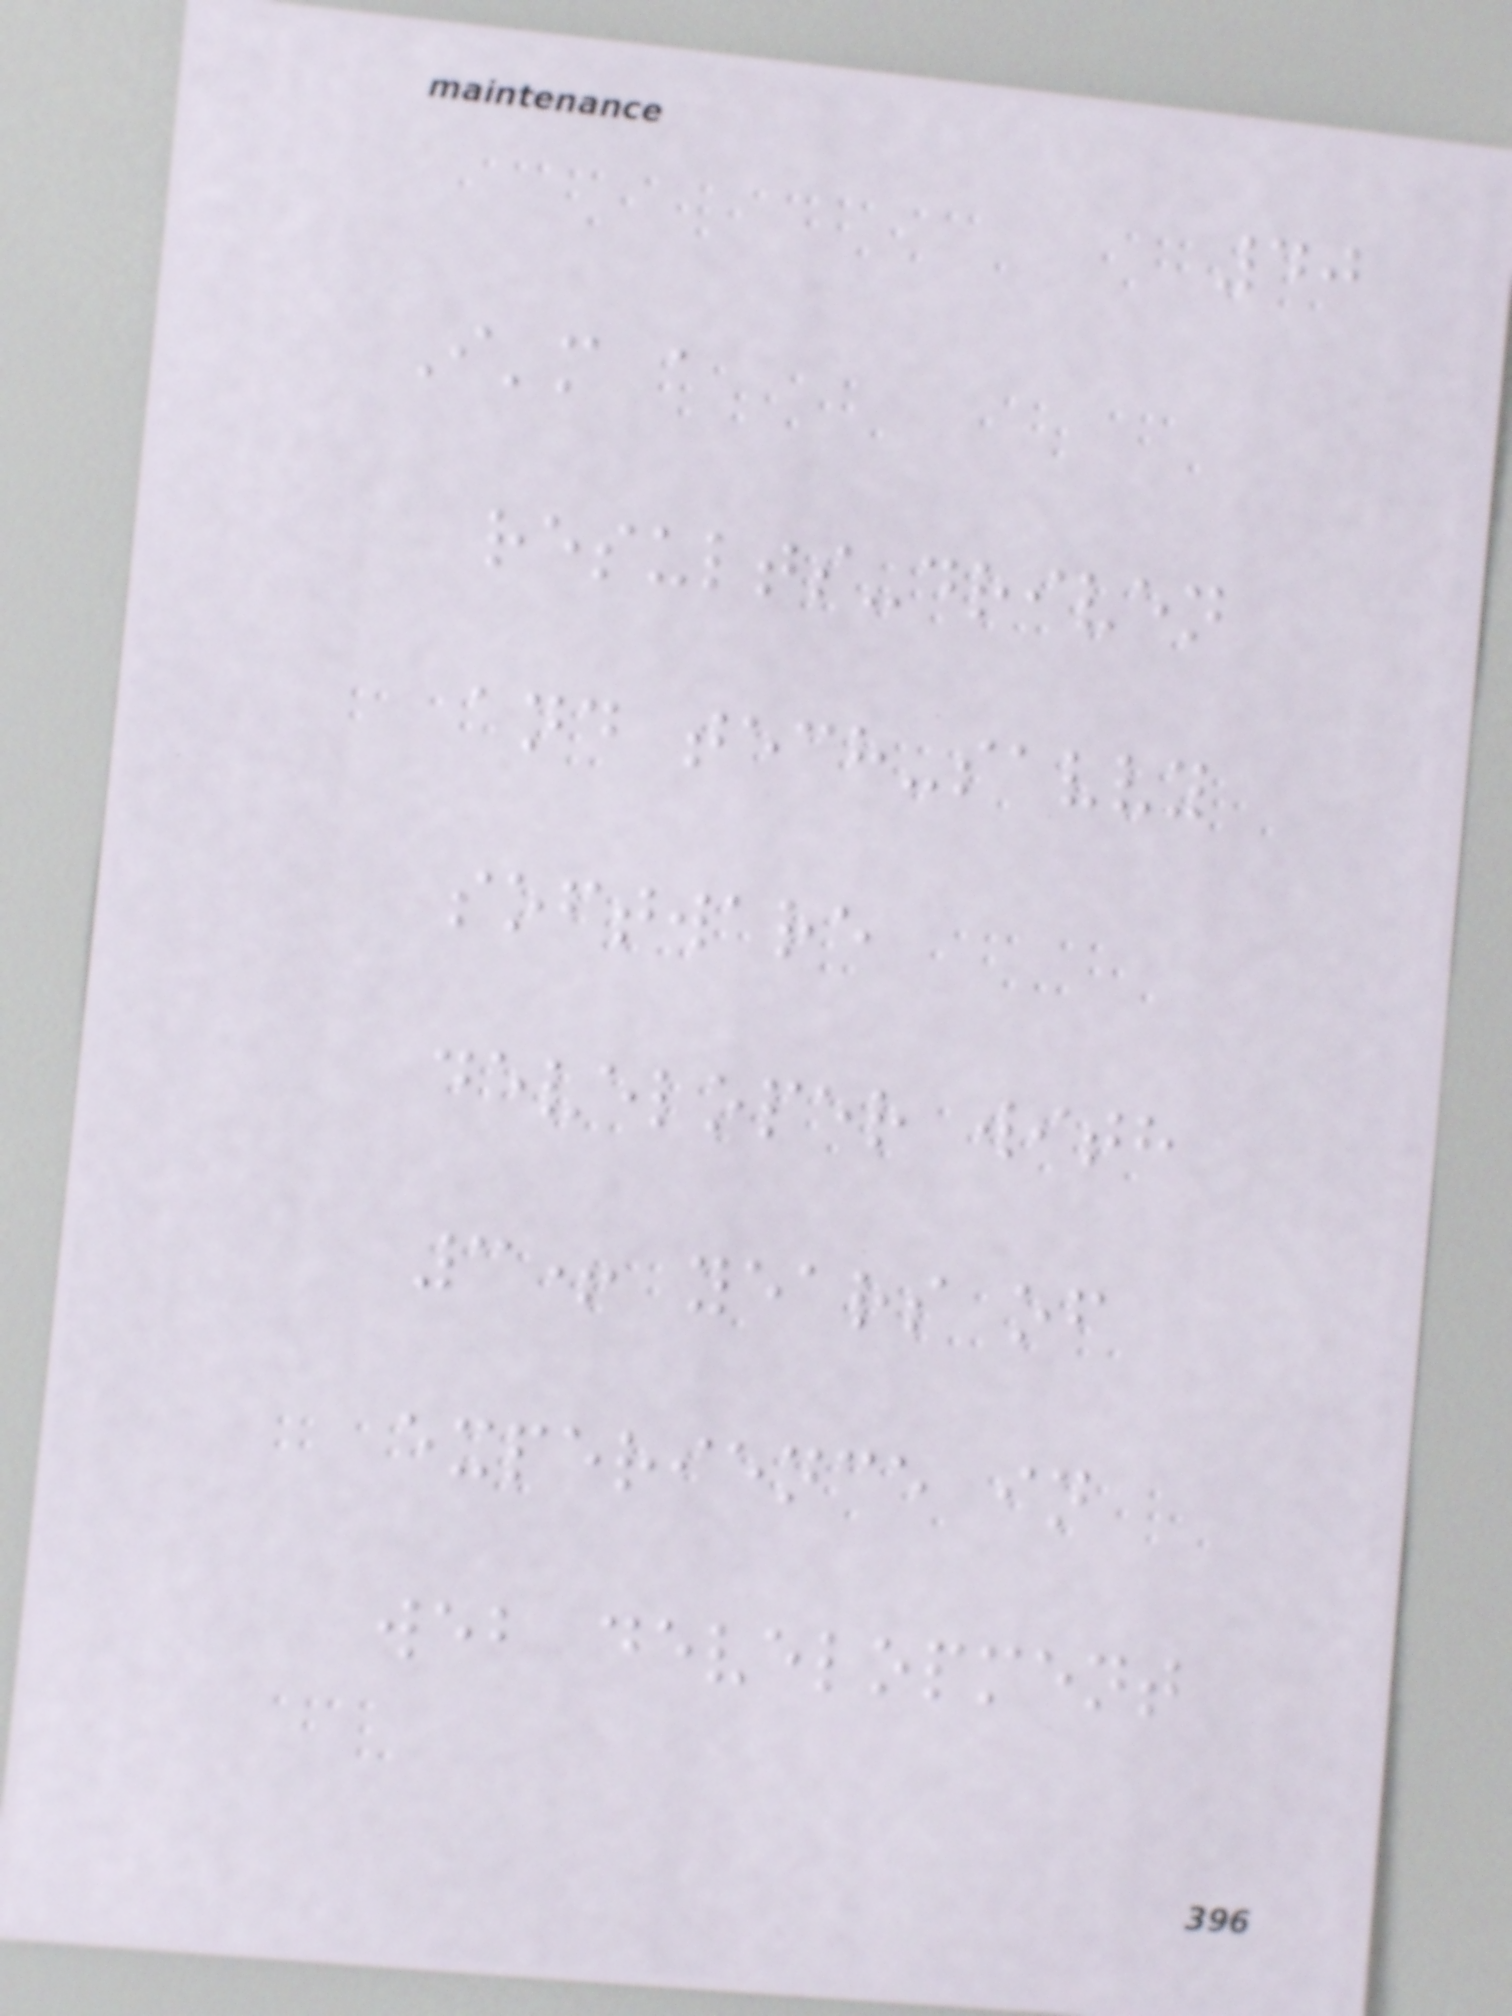40
I'm a
results-driven
and tech-savvy
software
developer with
3+ years of
experience in
web development
